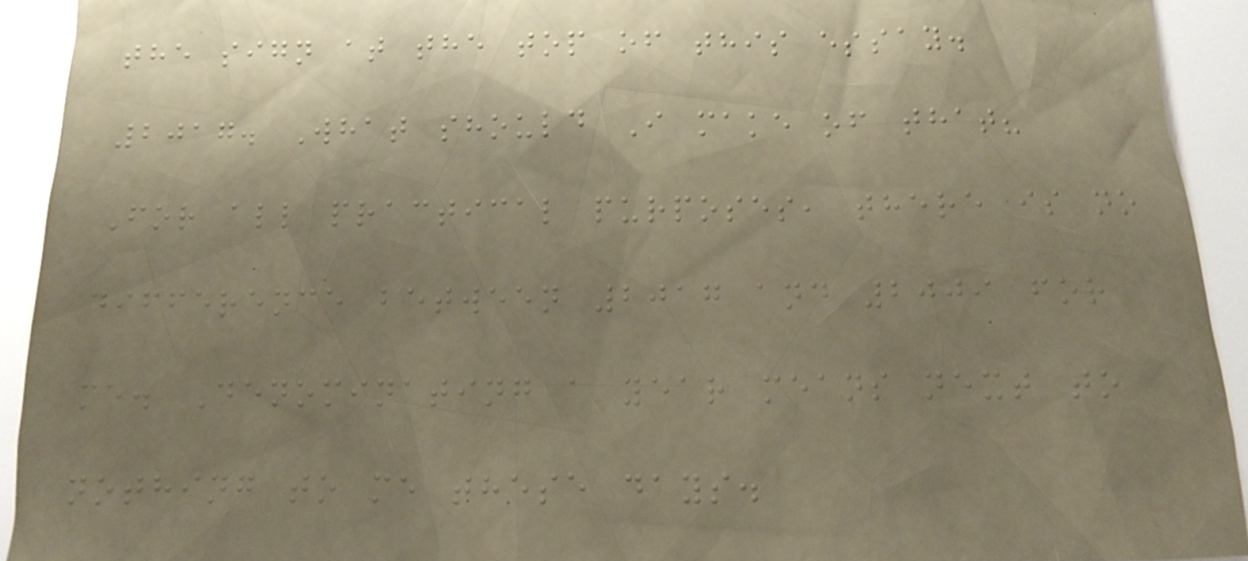the sign at the top of this essay.
2017. What should I make of that?
For all practical purposes, there is no
difference between 2017 and 2009 for
me. Denominating a year means next to
nothing to me these days.
